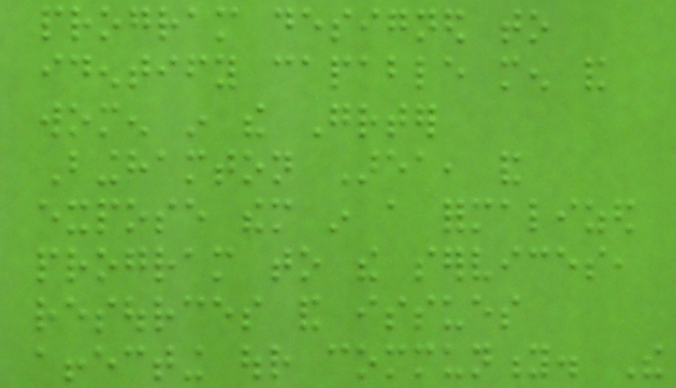program designed to
identify capable men and
women in the Greater
Binghamton Area, and
expose them in a formalized
program to the services,
resources and issues
affecting our community. The
